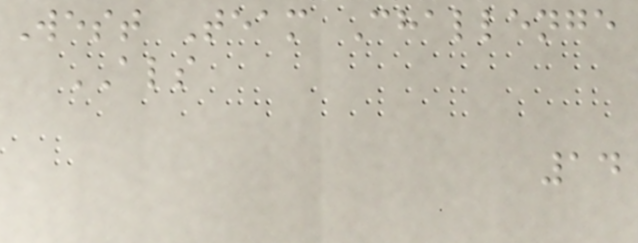West Team Challenge
ALS
14
